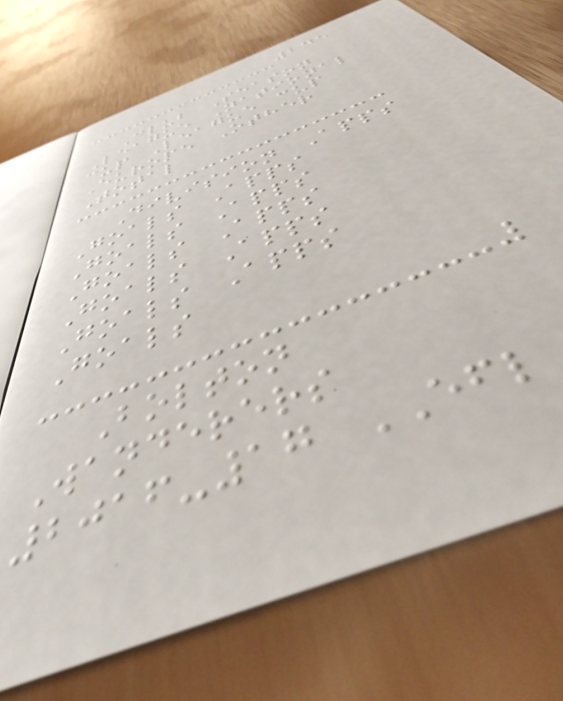245
Club Season
League National
cup League cup
Europe Other
Total
Division Apps
Goals Apps
Goals Apps
Goals Apps
Goals Apps
Goals Apps
Goals
Bolton
Wanderers
2016-17 EFL
